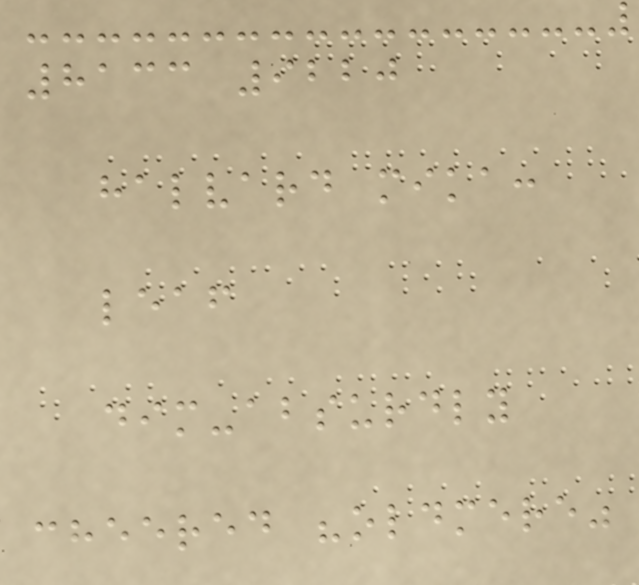8133 9220
halvard mika:
leaf
dim-absurdly
cheered "oldmere"
